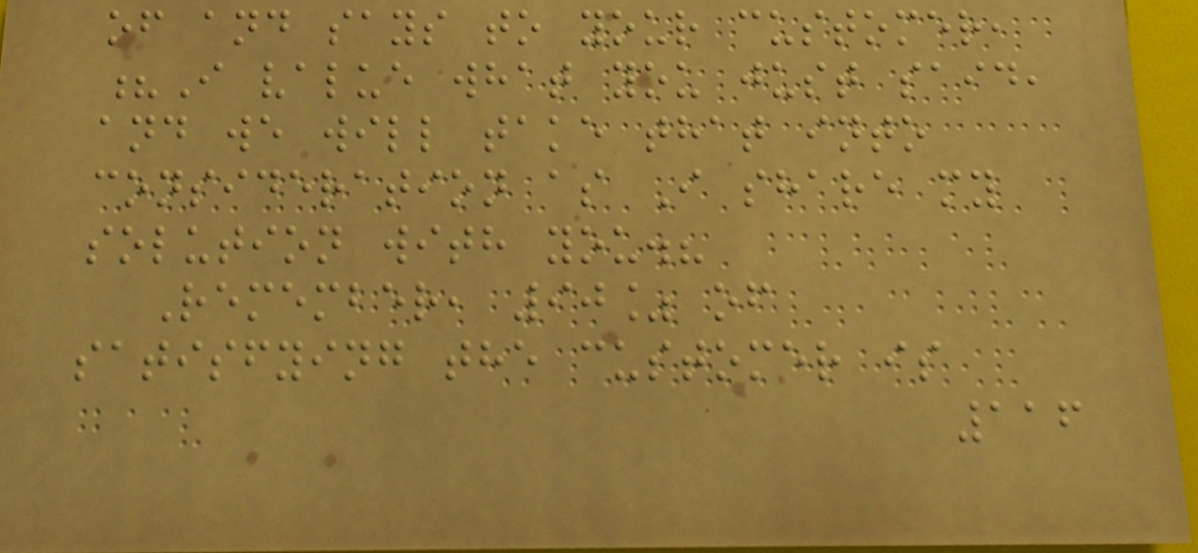of and says to your customer,
?I value what you just said,
and we will take that into
consideration as I share my
solution with you.?
Remember, 90% of
satisfying the customer is
116
